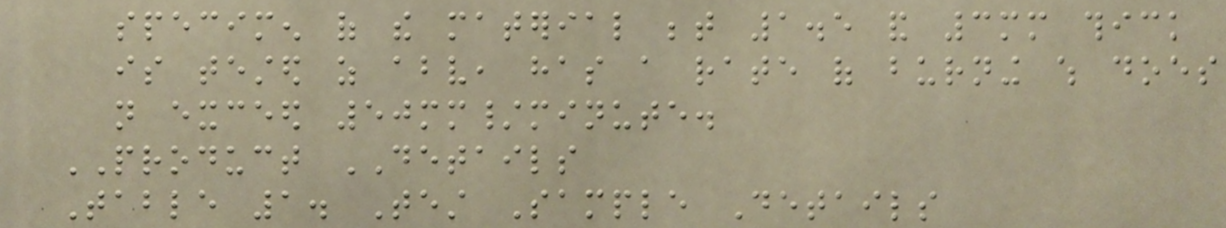specimen of the material between 1.5 and 3mm thick
is tested as above, has a rate of burning which does
not exceed 50mm/minute.
PRODUCT DETAILS
Table 1. Test Sample Details
